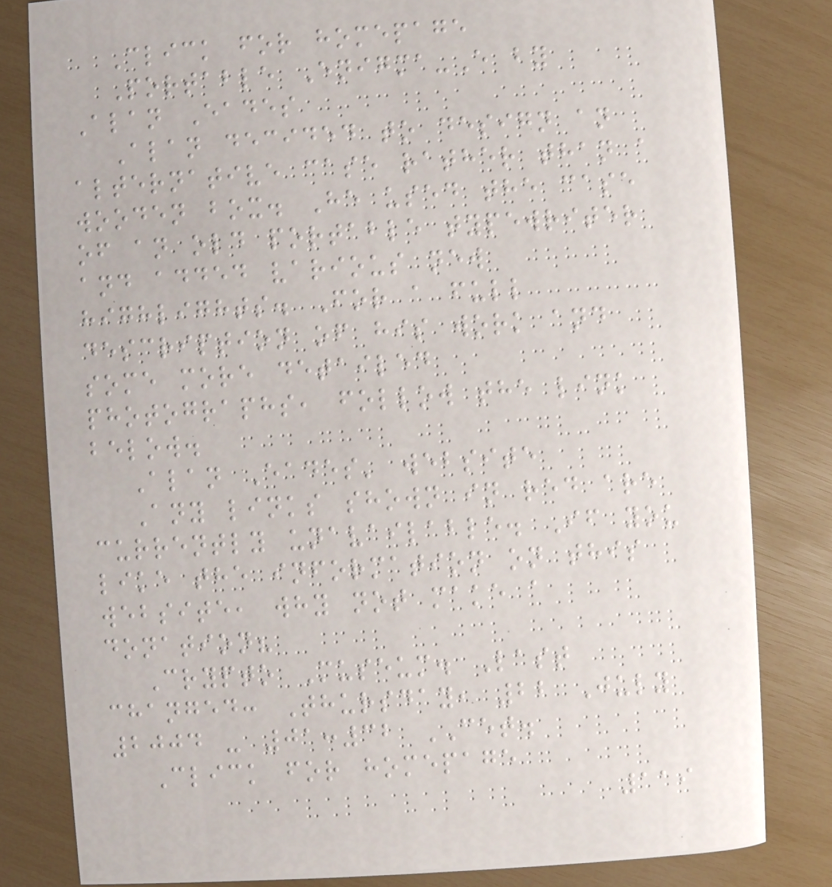Click for homepage
Portable Enigma-E by
Alan Eades
Alan decided to design an
alternative case rather than a
wooden box. He used the case
of an old portable typewriter
and added various new
highlights. For a full
description of his work and
some more detailed
photographs, follow the link
below.
Alan Eades' website
Any links shown in red are
currently unavailable. If you
like the information on this
website, why not make a
donation?
Crypto Museum. Last
changed: Thursday, 22 July
2004 - 01:32 CET.
Click for homepage
119
